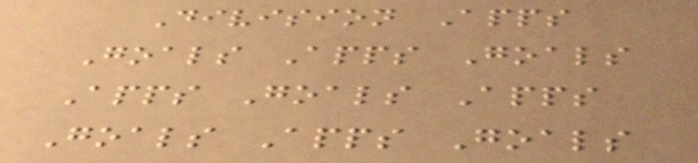Division Apps
Goals Apps Goals
Apps Goals Apps
Goals Apps Goals
